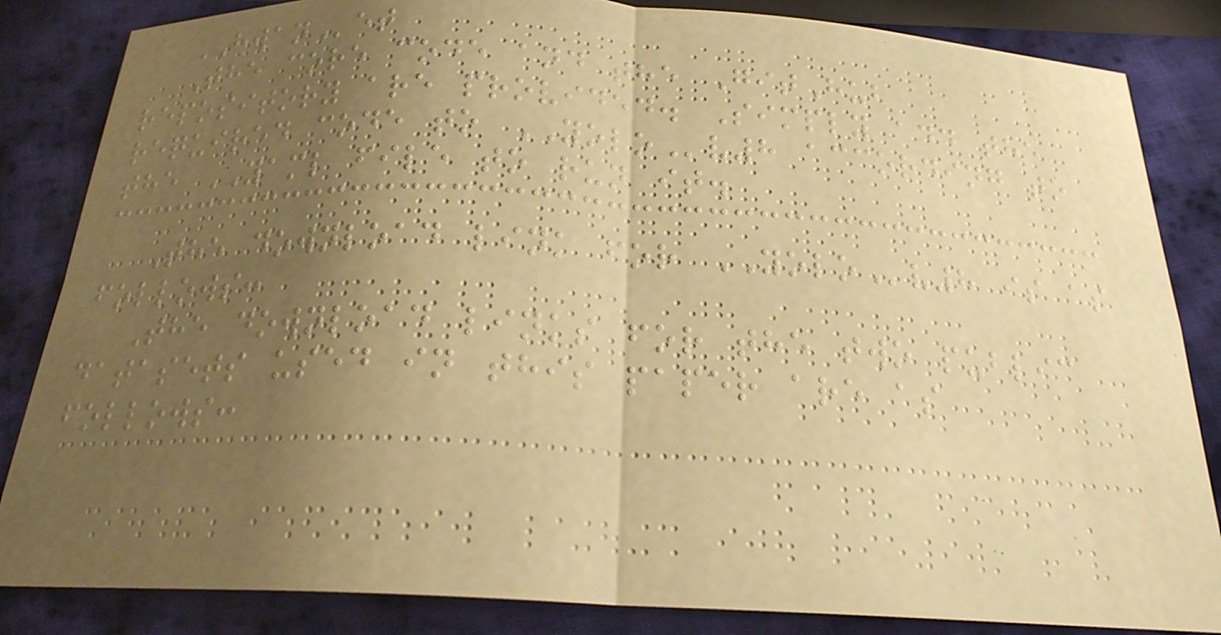HWANet
The core code and the GitHub
repository are provided. Simply add the
required code to YOLOv8 according to
the YAML file to run it.
The download link for YOLOv8 is as
follows:
The download links for the two public
datasets used in this paper are as
follows:
